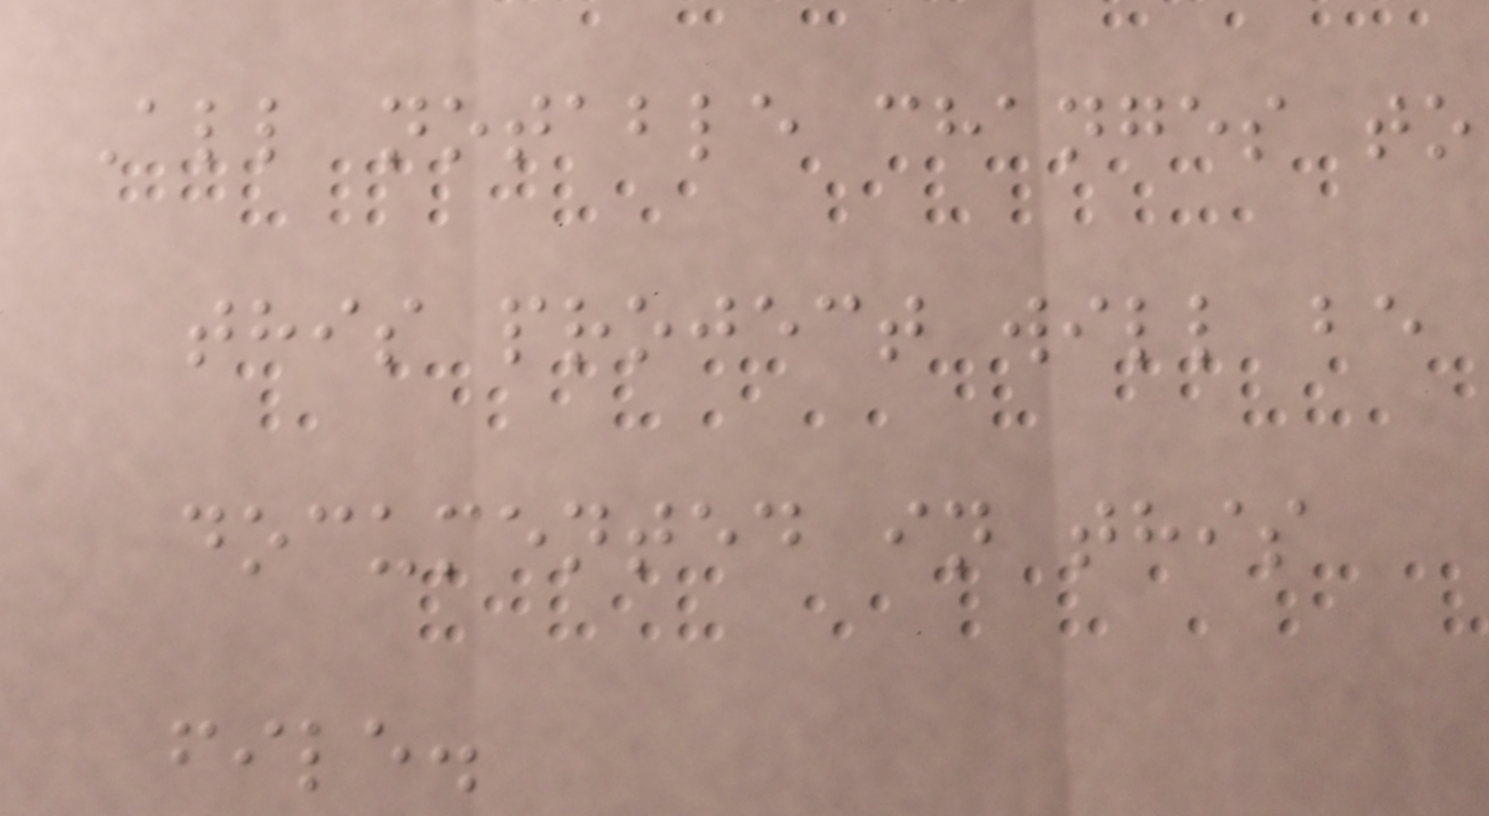All notable changes to
this project will be
documented in this
file.
